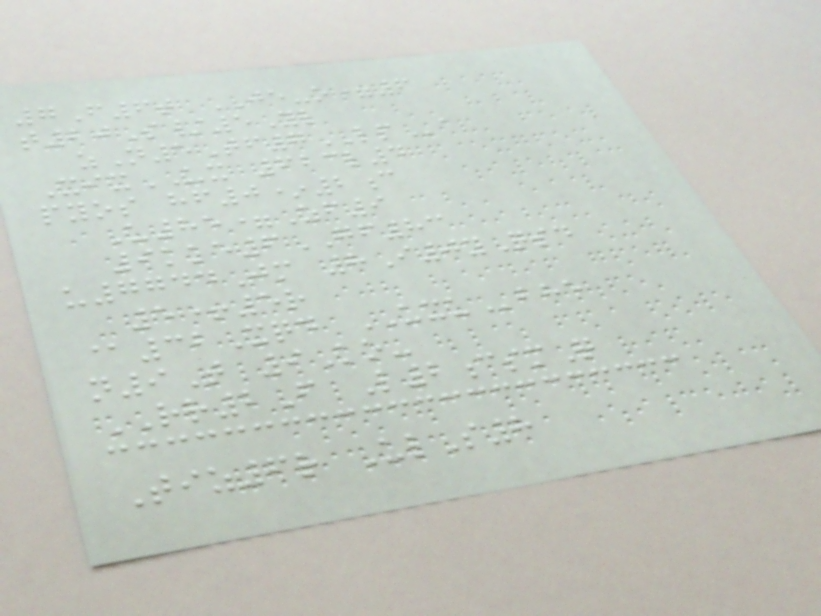7F6t JE-o=6
t20S/5Yl
zN5Tf7LPa
XixUX 623l4
pyos hf0*2c
U85=Zf9
9kke6GF83
u7744Jm 8I0yQsd
5+5r
@32Xqd UXUbhe
n9T 9Ko-
RR2F L2csmQ
Tiz6r UlS8
